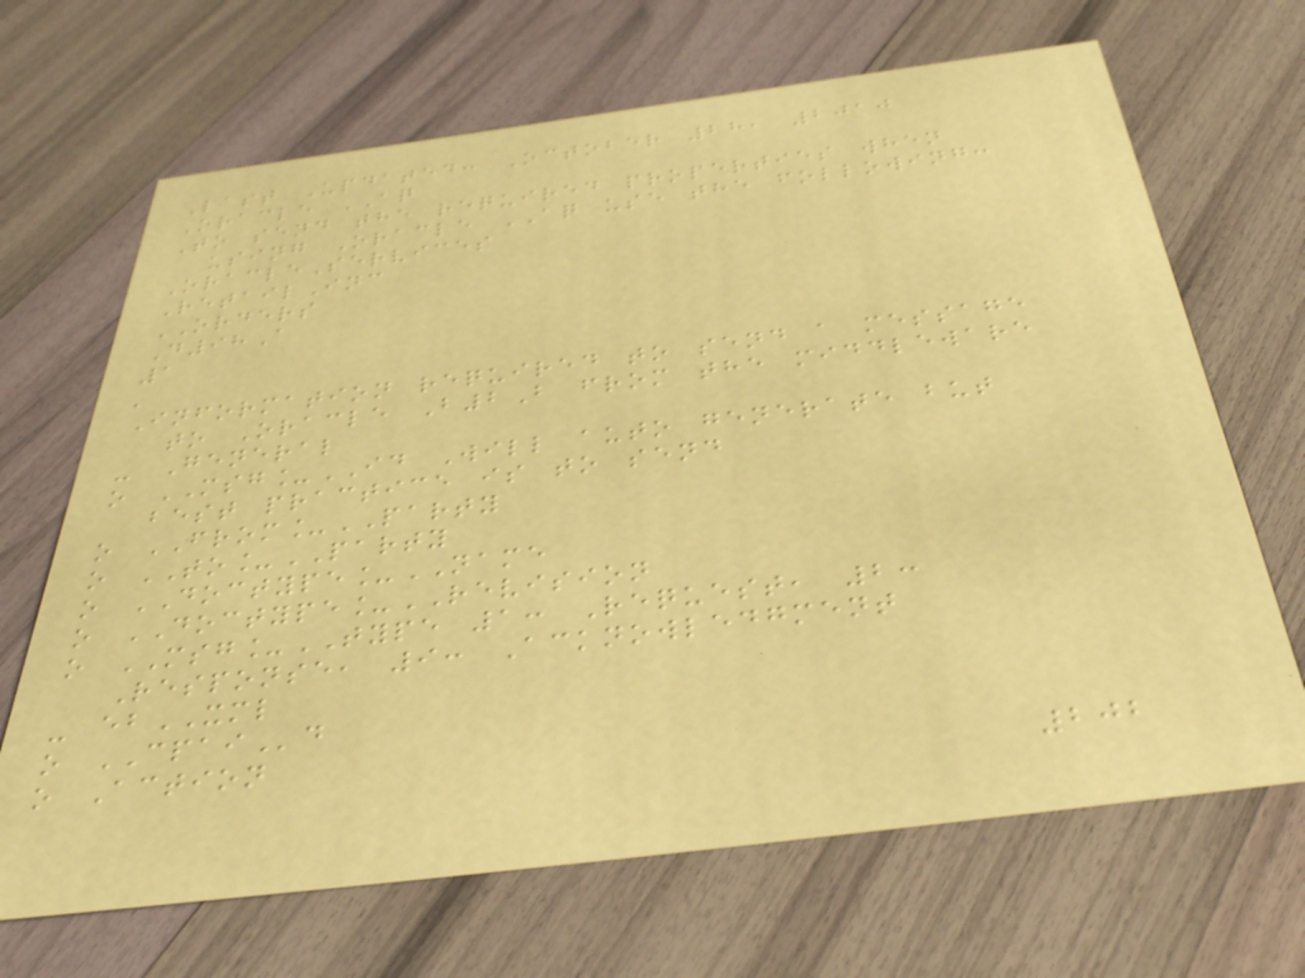Last Updated: October 28, 2010
Oracle AQ
To send the required properties when
using Oracle AQ use the following:
OracleServices
RetailInc
ORDERS
D98A
1
'
Information required to send a message
to Oracle B2B from the middleware
- General
o MSG_ID Will auto generate but
best practice is to send
o FROM_PARTY
o TO_PARTY
o DOCTYPE_NAME
o DOCTYPE_REVISION
o MSG_TYPE 1: Request, 2:
Response, 9: Acknowledgment
- ebXML
o CPAId
o Action
202
